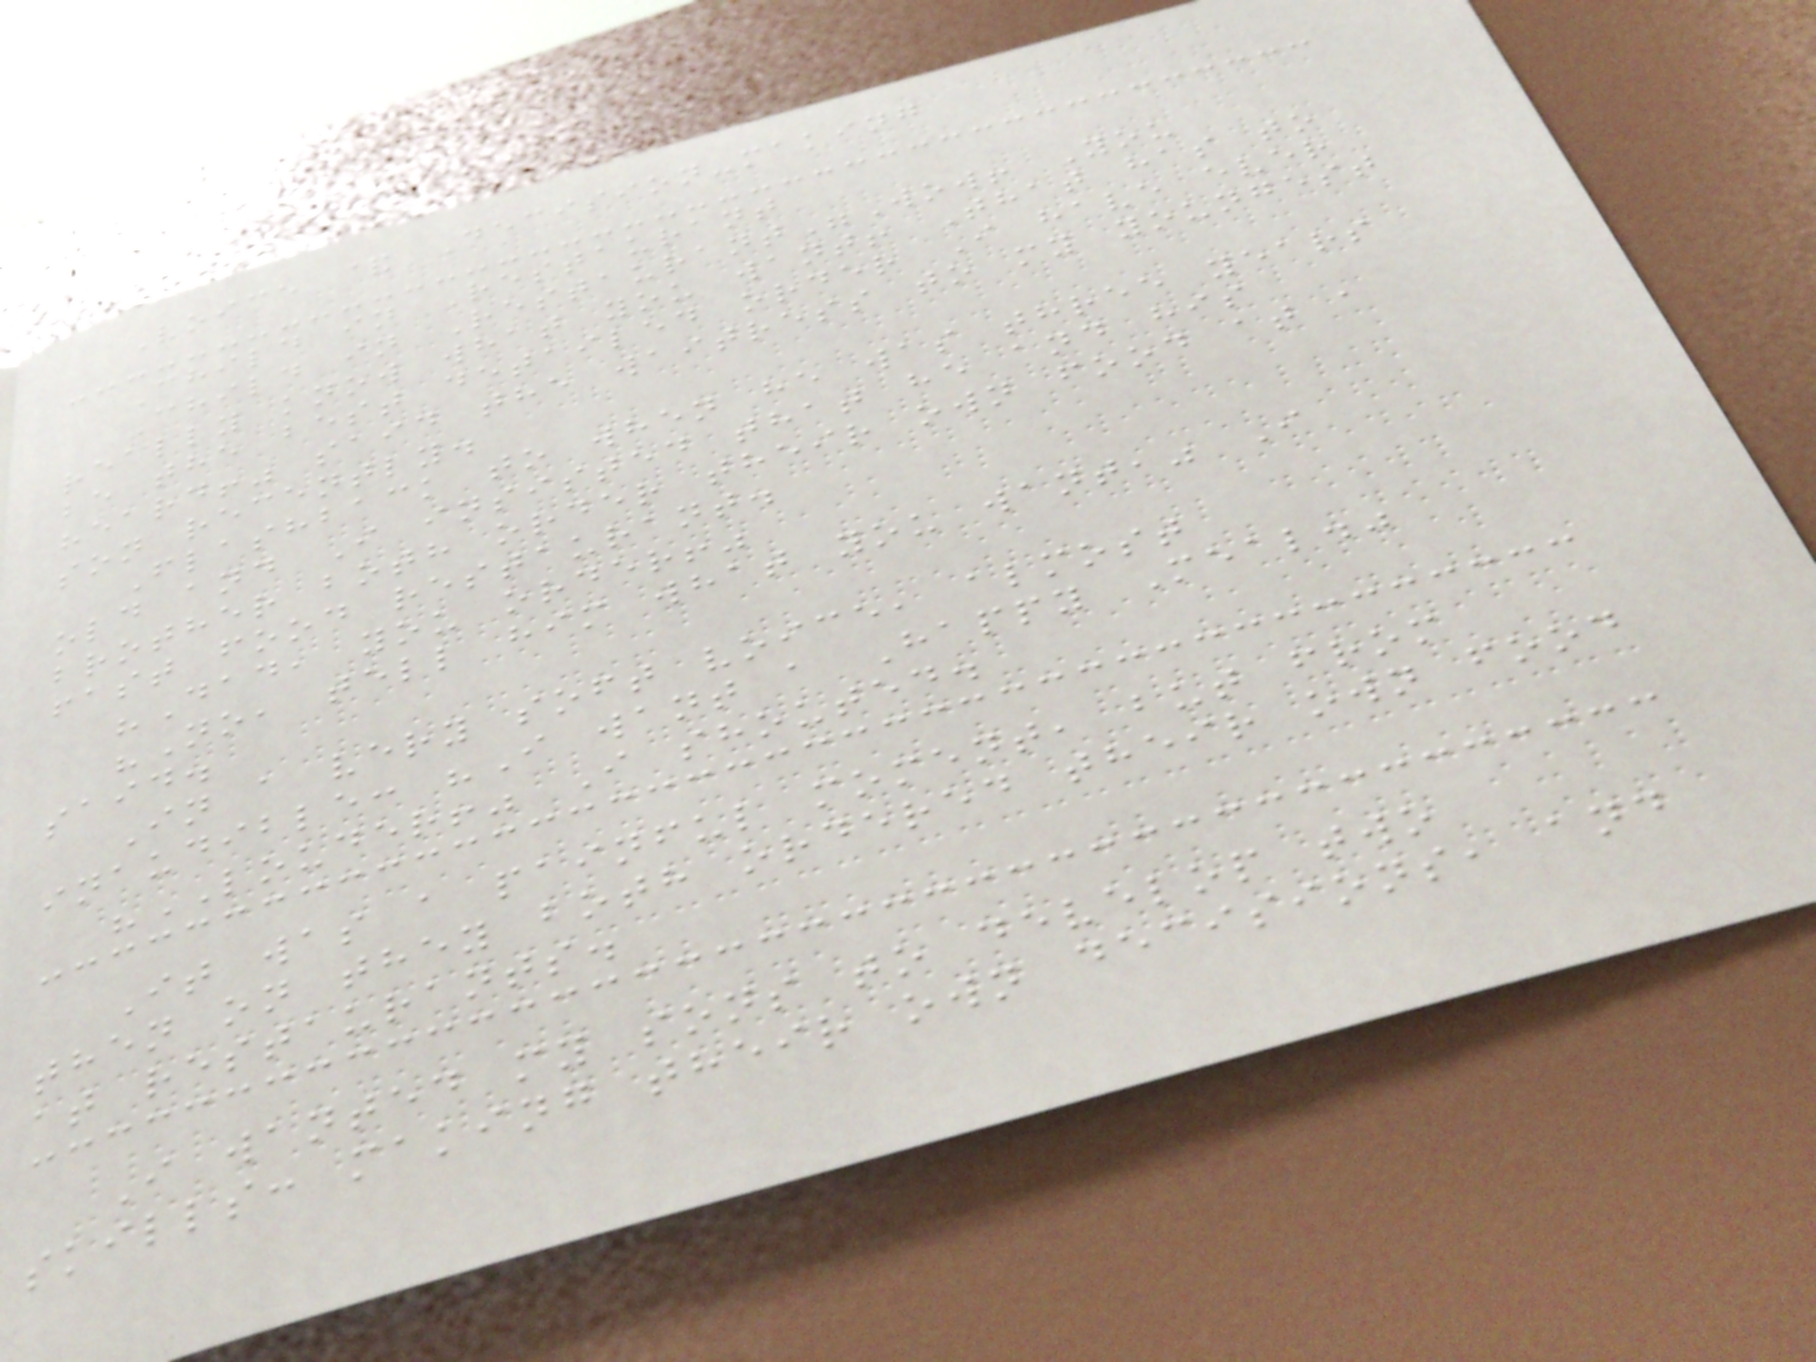Voice & Decision-making
Child in Restaurant
Child in Restaurant"Wow! You
really know what you want! That has to
be the best detailed order I have ever
heard!" said the waitress to my youngest
son recently.
Flashback to when he was three years
old and I insisted that he and his
brother both order their own food at a
fast food restaurant.
"Dad, you order!"
"No, tell him what you want," I
said.
In a very soft voice, almost
inaudible: "I want a Happy Meal."
"LOUDER!" I shouted.
It was a painful moment, but from
then on they both ordered their own food
at restaurants.
I wanted my sons to develop two
skills: making their own decisions, and
